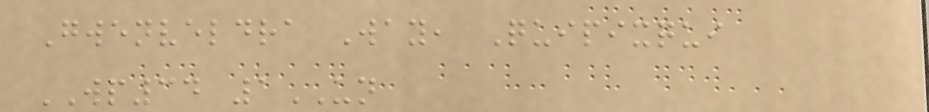Gwenveldra Way, Quipixqui
WP34 1UN
